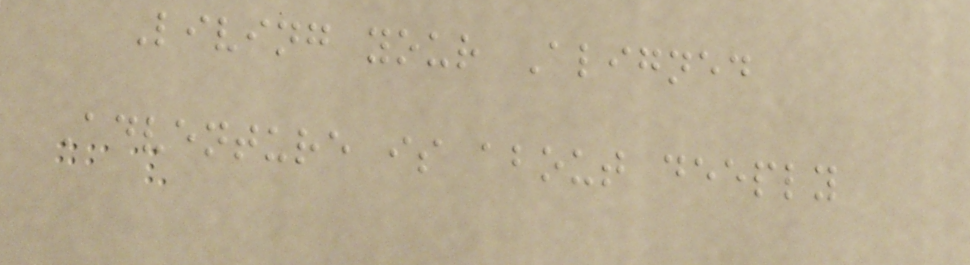Living your Aligned
Adventure is about deeply
